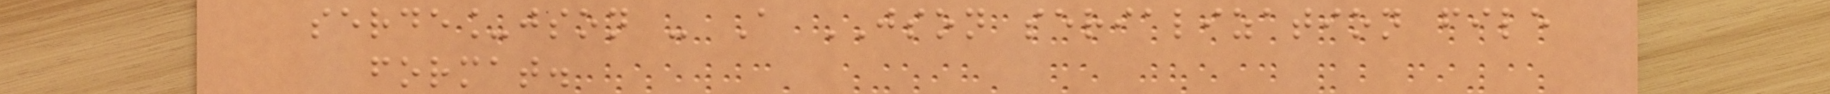serde_json - A JSON serialization file
format.
